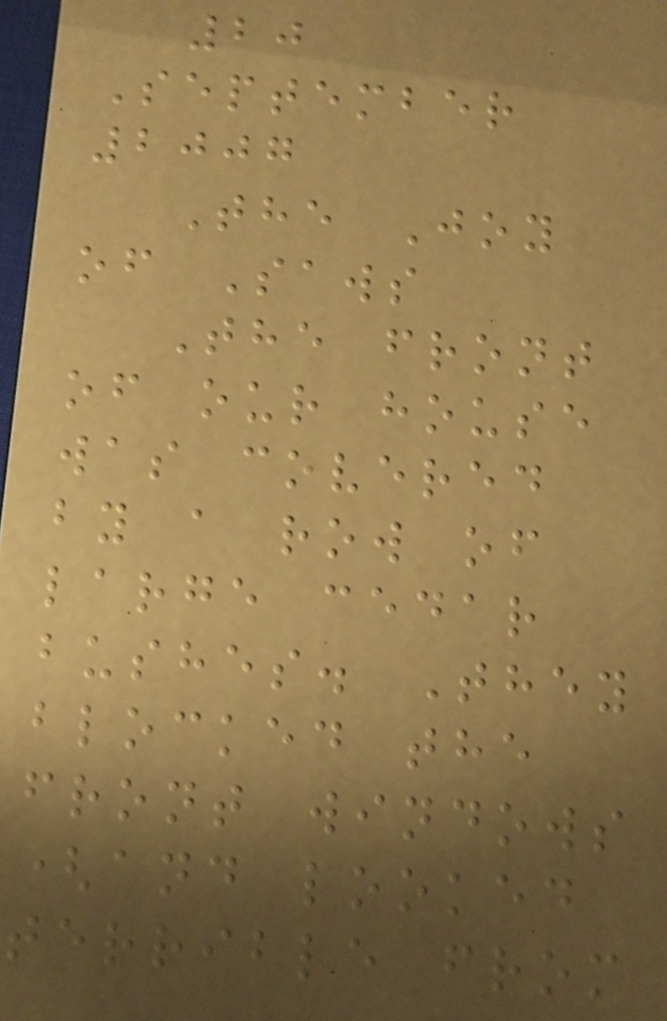20
September
2007
The Joy
of Saws
The front
of our house
was covered
by a row of
large cedar
bushes. They
blocked the
front windows
(and looked
terrible from
